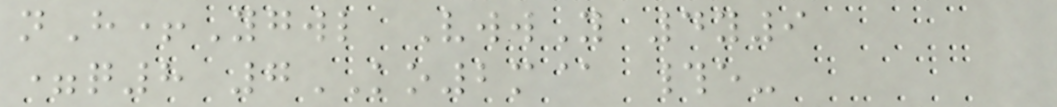nH+Ygwl VwwY 4y9
=q8 7KO2m@ #e-
